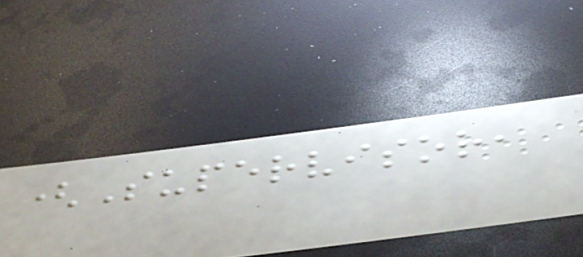(Supervisor,
